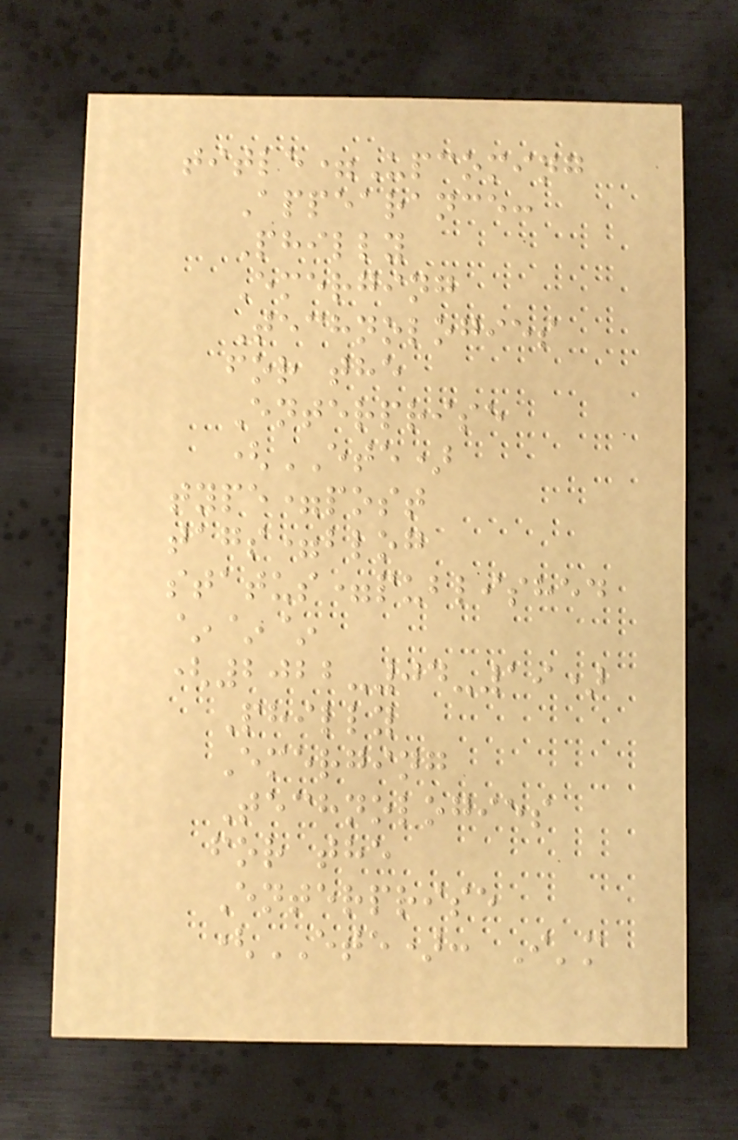title=Upcoming
Appearance:
Philly
Emerging
Technologies
for the
Enterprise
(ETE)
type=post
tags=blog
status=published
~~~
(2022-04-19)
Philly
Emerging
Technologies
for the
Enterprise
(ETE): I'm
